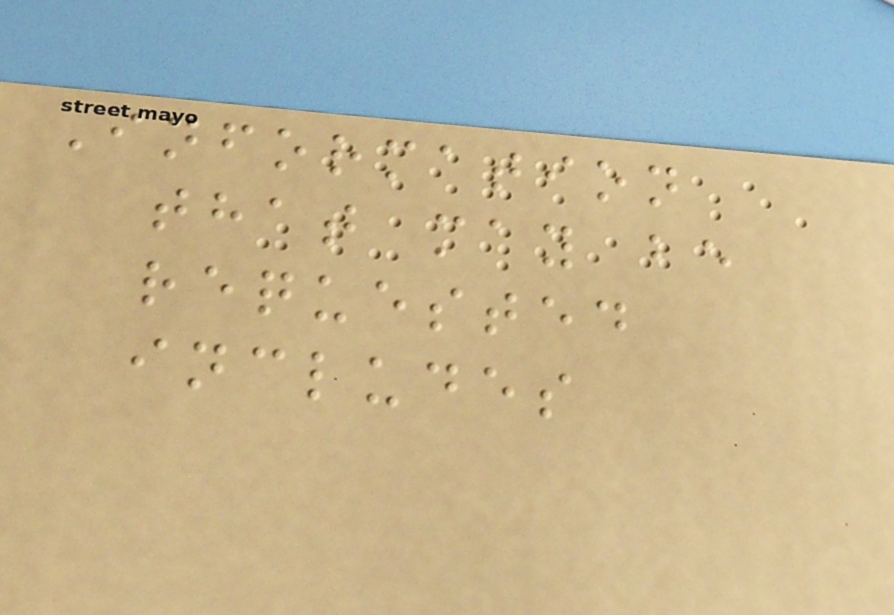Information
that may be
requested
includes
